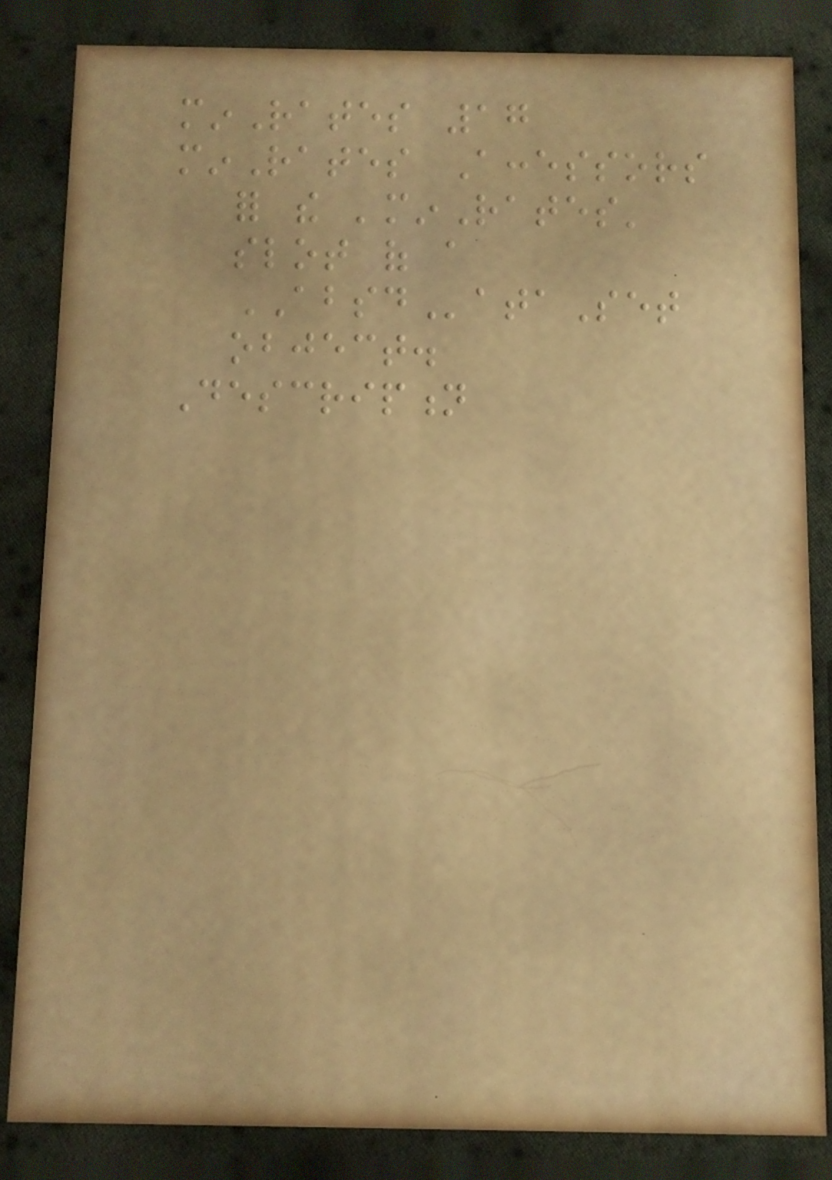minRates 17
minRates Accessors
for the 'minRates'
slot of a
ABSDataSet
object.
Description
